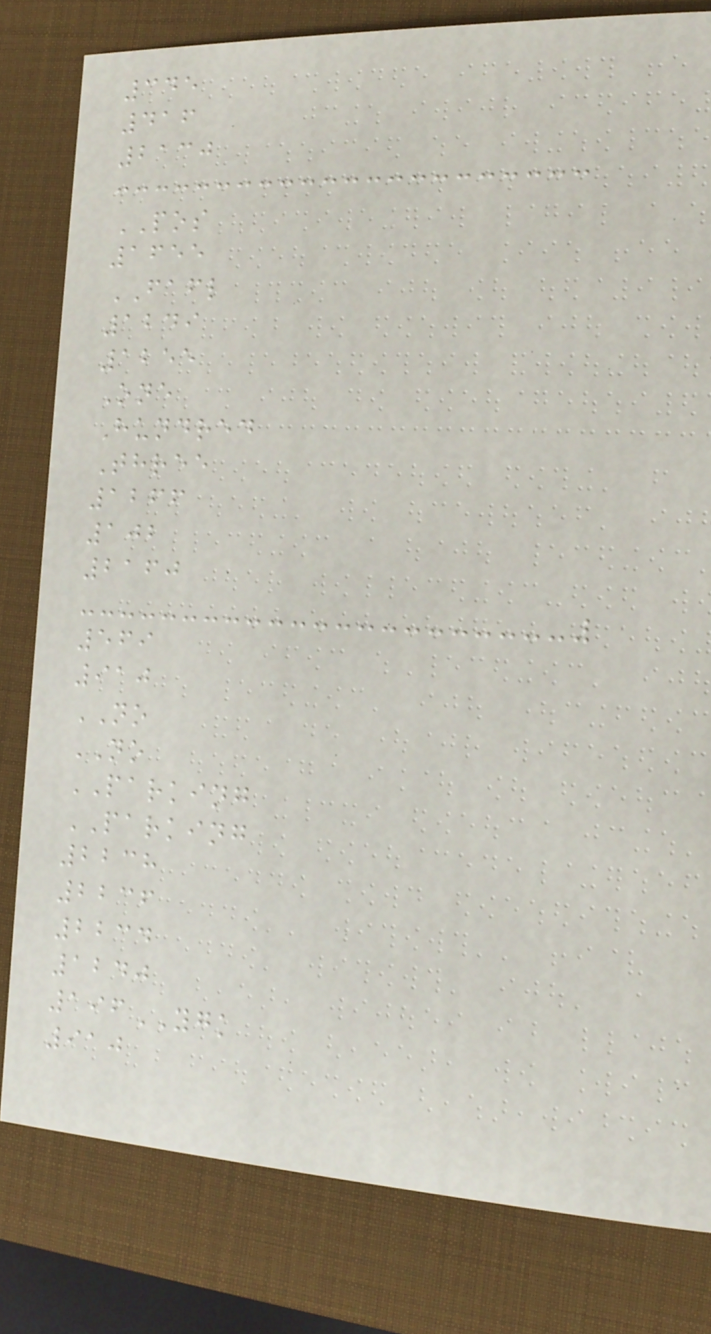345
416
2130
POS
1655
FAFL
1249
1255
One
Hundred
Three
1266
102
2160
569
910
NO
NO
PARKING
PARKING
2238
2236
2234
1240
196YGK
910
